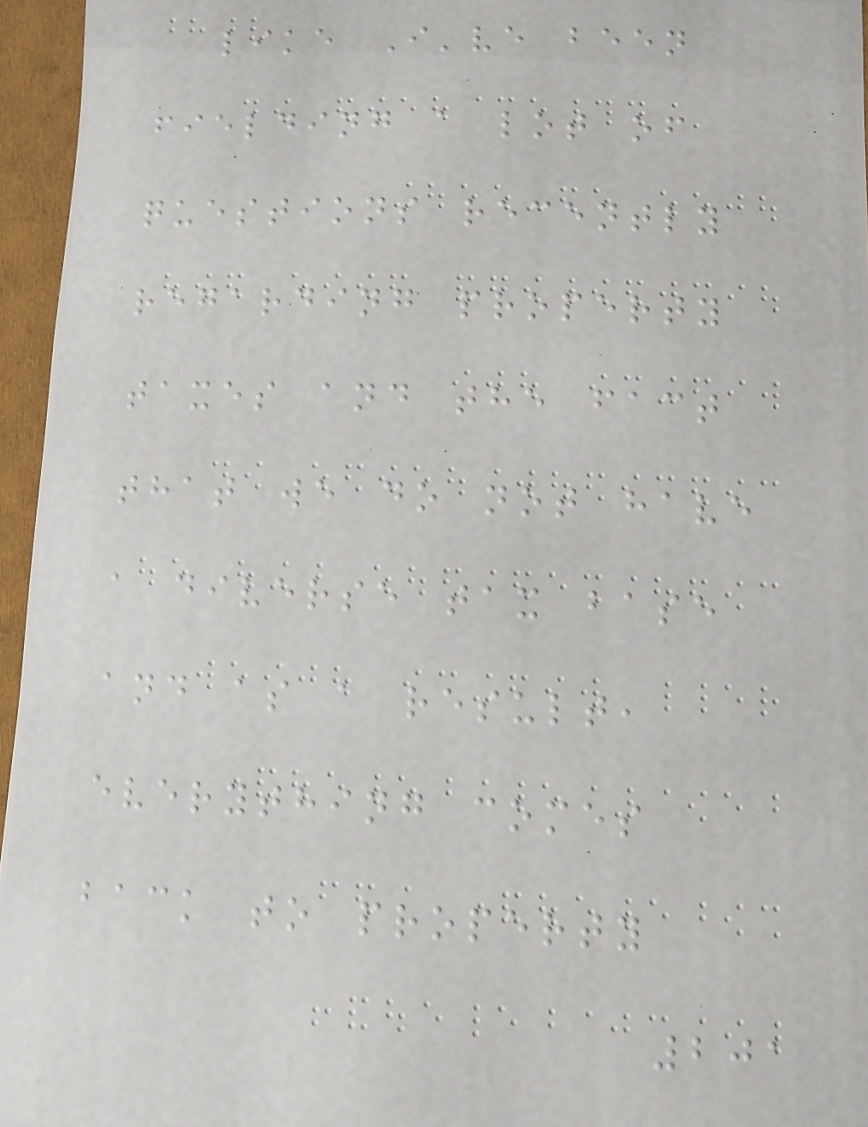like I've been
fielding a lot of
questions recently
regarding property
taxes and the fact
that we do not have
a diverse tax base
and as a result,
everything comes
back to property
201
